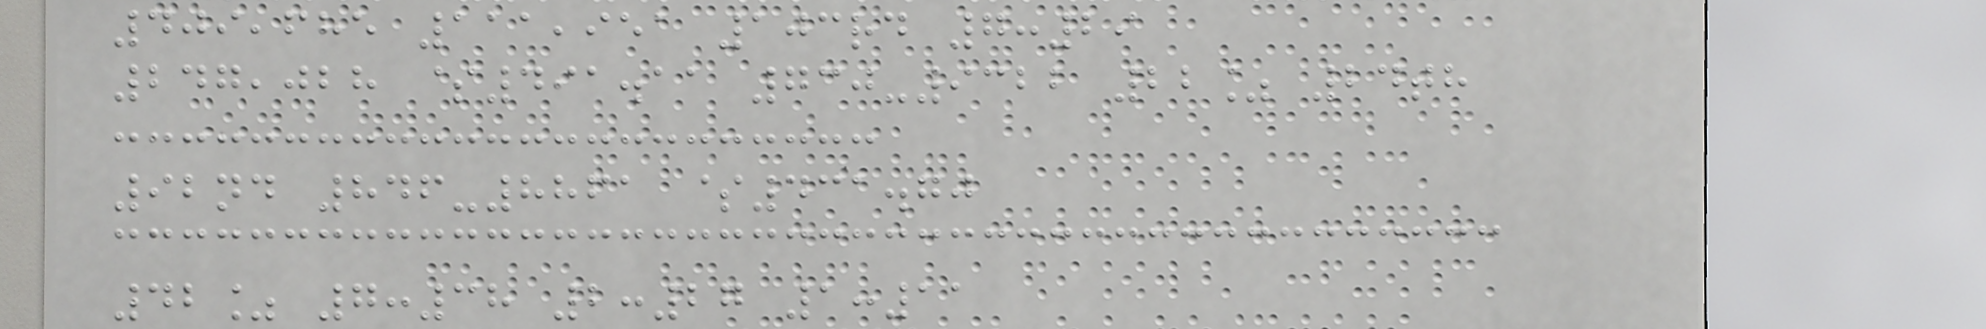409,685 111,951 103rd 7:29
247,028 $491.11 730-9322 22% 24th
92nd 846-8861 $431.70
42% 7:38 2:27 1:11
